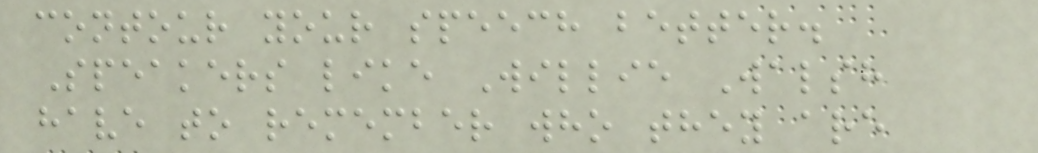contour your speech better.
Speakers like Willie Walsh
have to remember who they are
